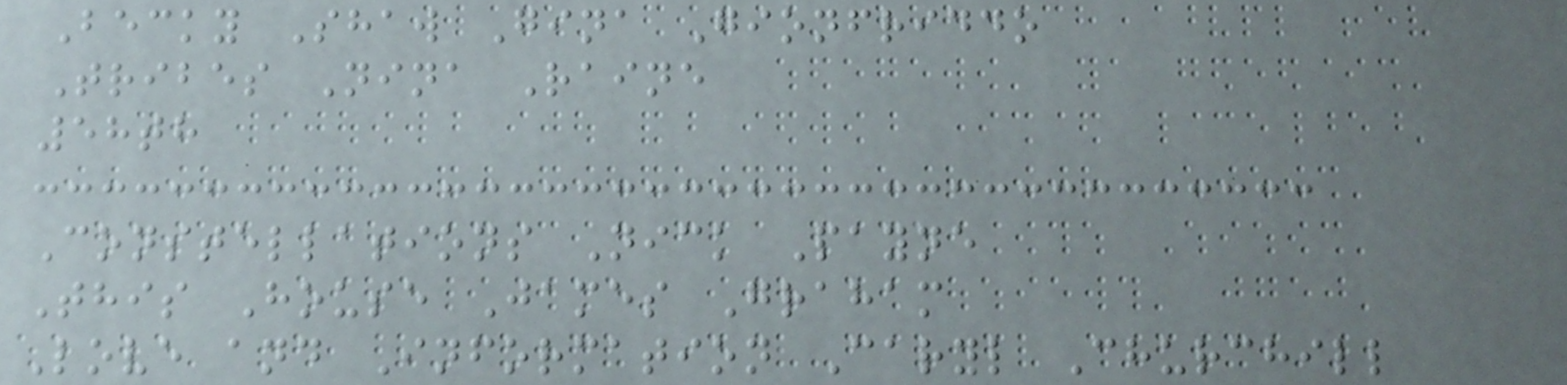Becky Shaw Gina Gionfriddo
Tribes Nina Raine
58th
Constellations Nick Payne
This House James Graham
Love and Information Caryl Churchill
